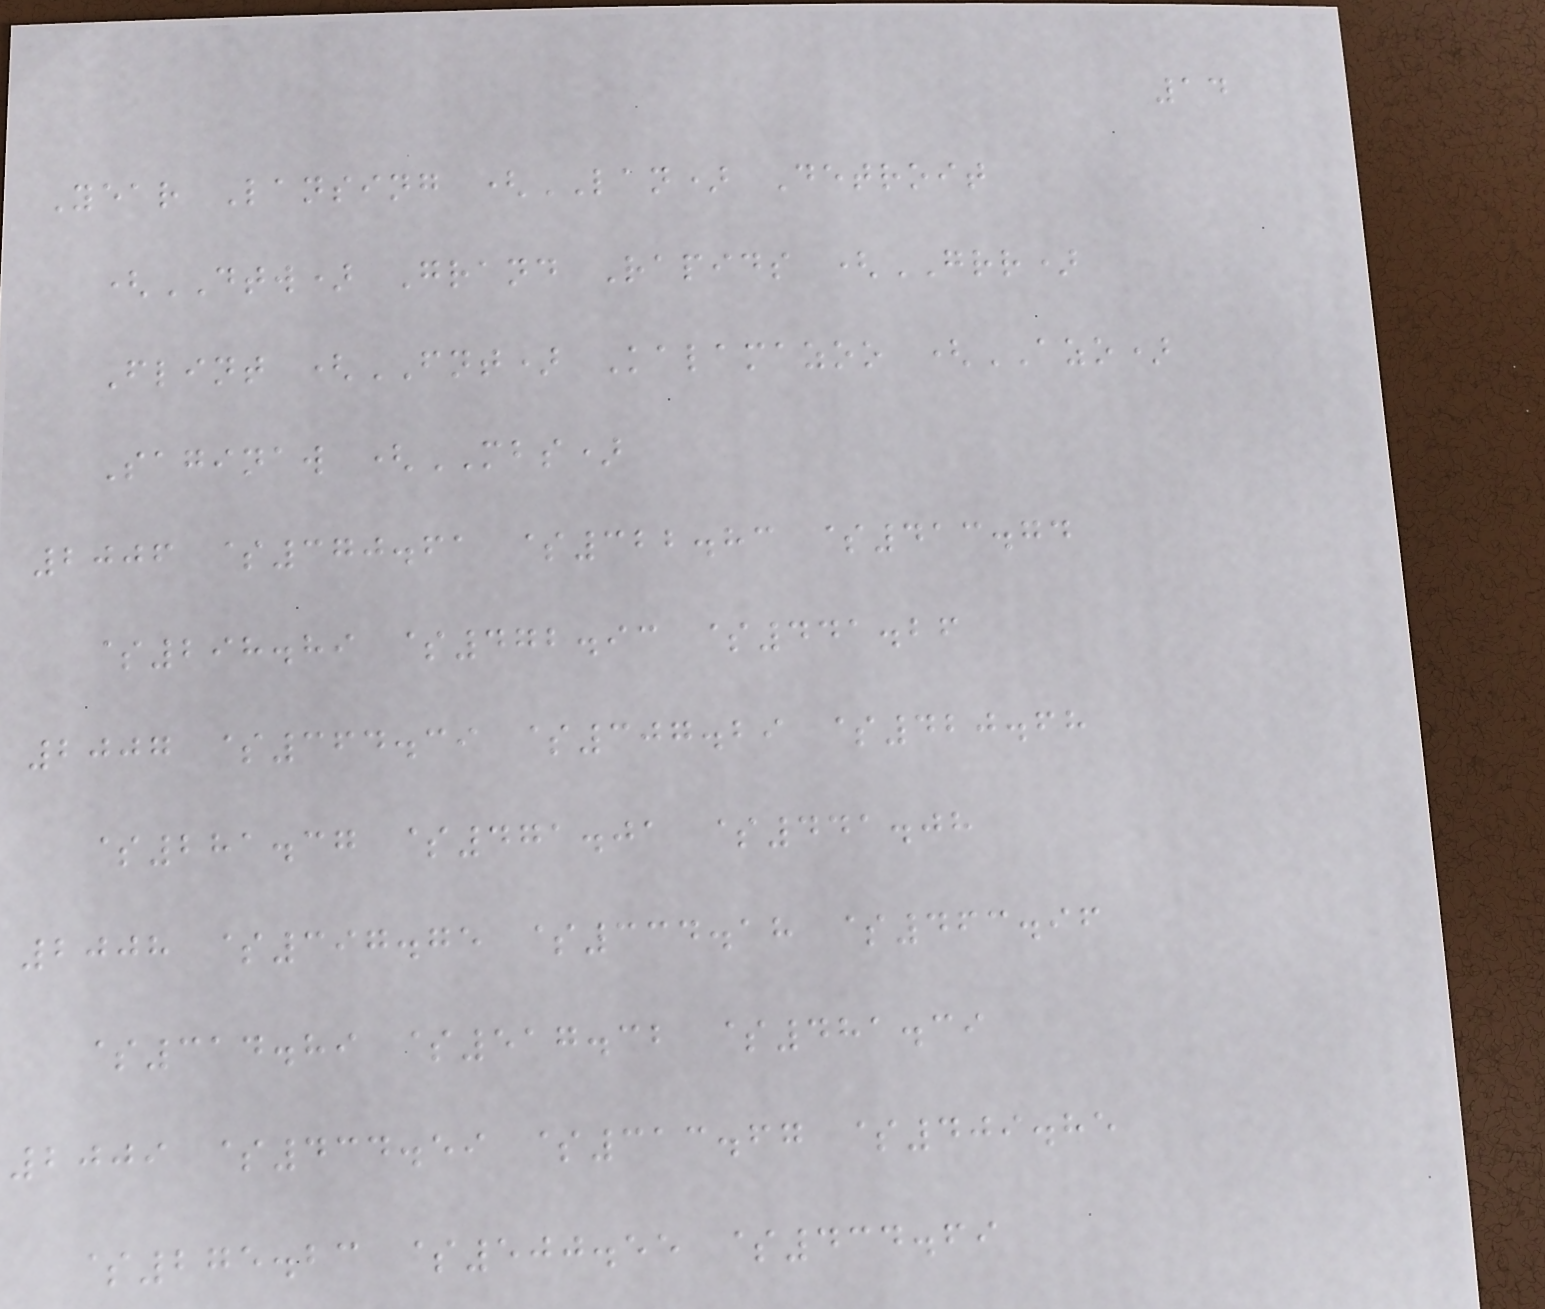14
Year Lansing (LAN) Detroit
(DTW) Grand Rapids (GRR)
Flint (FNT) Kalamazoo (AZO)
Saginaw (MBS)
2006 $370.61 $322.83 $413.74
$298.89 $472.93 $441.26
2007 $364.39 $307.29 $420.68
$281.37 $471.01 $441.08
2008 $397.75 $334.18 $463.96
$314.89 $517.32 $481.39
2009 $434.59 $313.67 $409.85
$275.23 $500.55 $434.69
